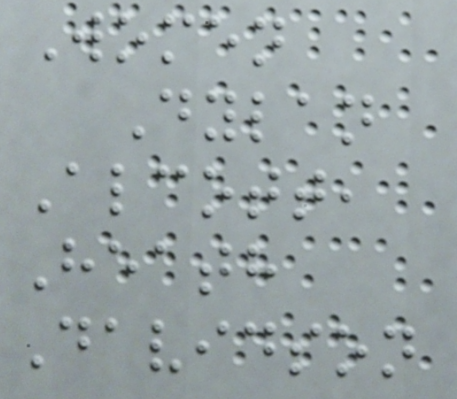Women
Dylan
Alcott,
Heath
Davidson
